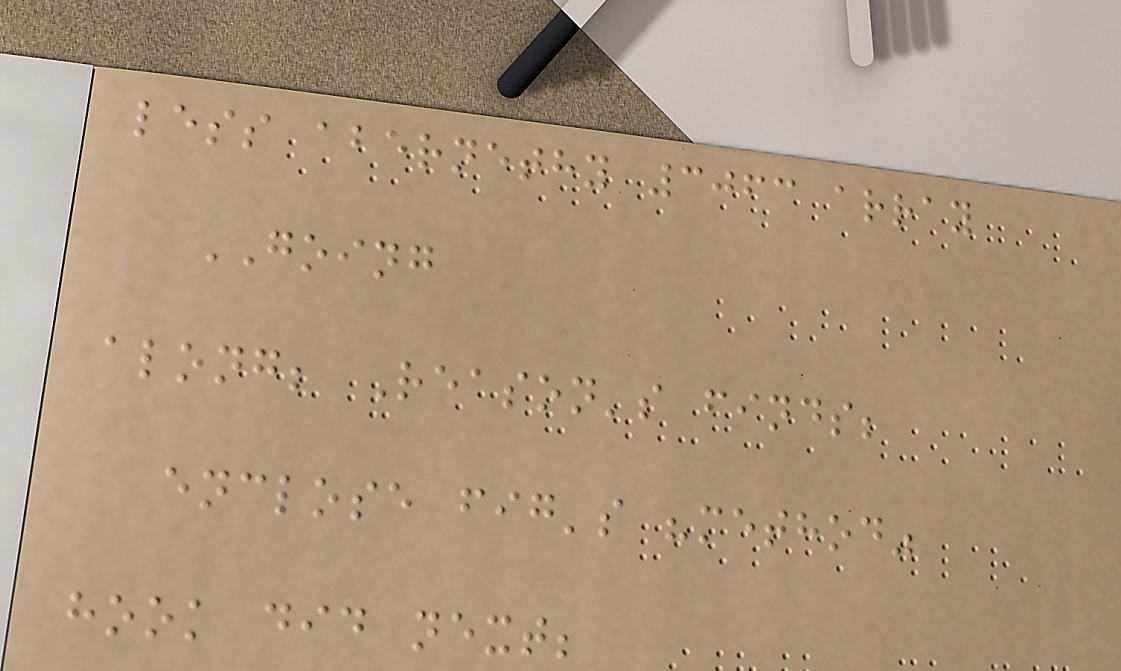less abernethy 3063 array
GOING
along; Reason's finds;
enclose fig's "method"
hook did next;
